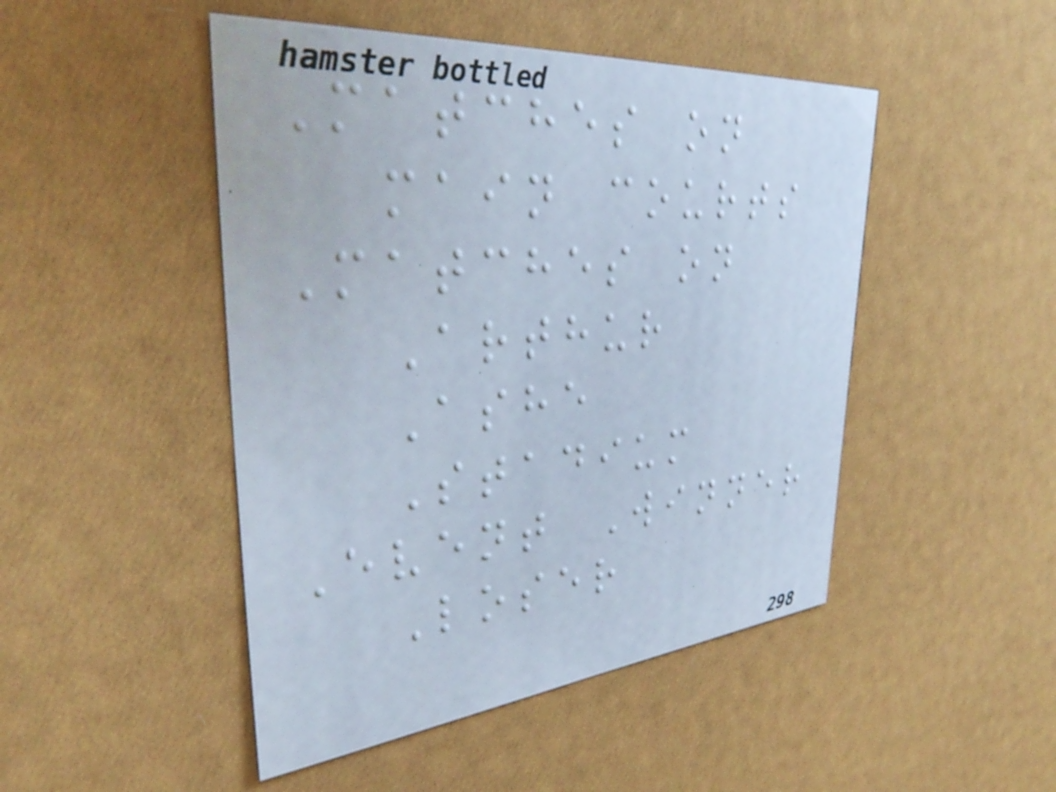Matches on
main courts
Matches on
Arthur
Ashe
Stadium
Event Winner
Loser
